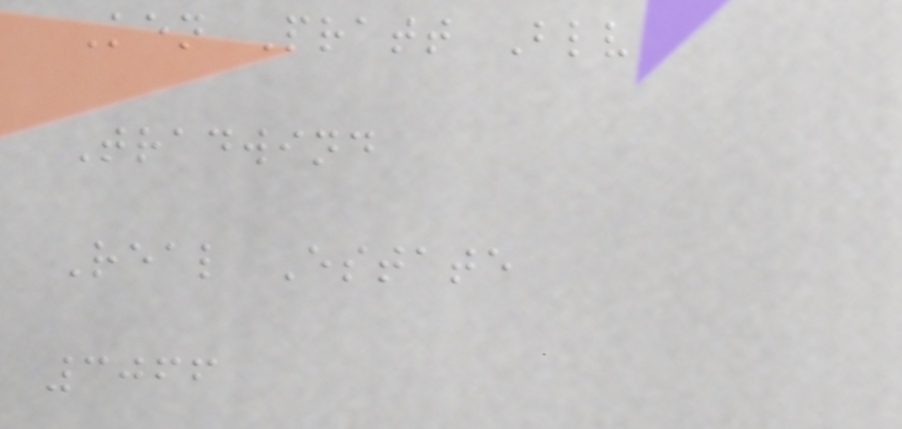Ken Pratt Blv
Tradwind
Real Estate
3066
